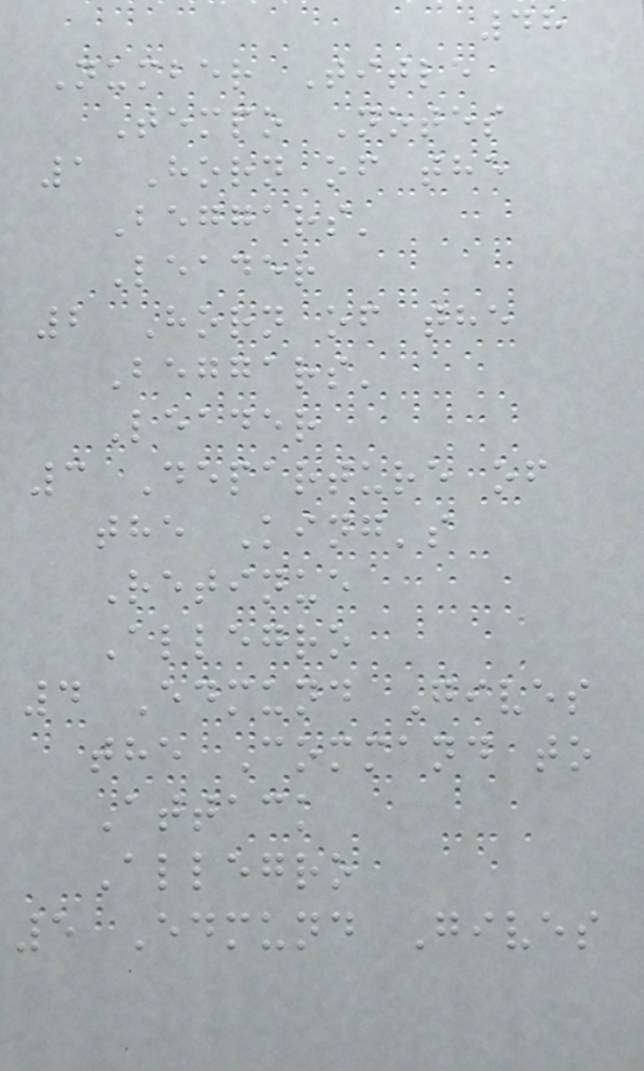48
Number Title
Tempo Notes
1 Horn of the
Beggars'
Leader
2 Horn of the
Beggars'
Leader
3 Departure of
the King's
Retinue
Allegro
4 Edmund Gives
the Command to
Attack
Allegro
5 Edmund Gives
